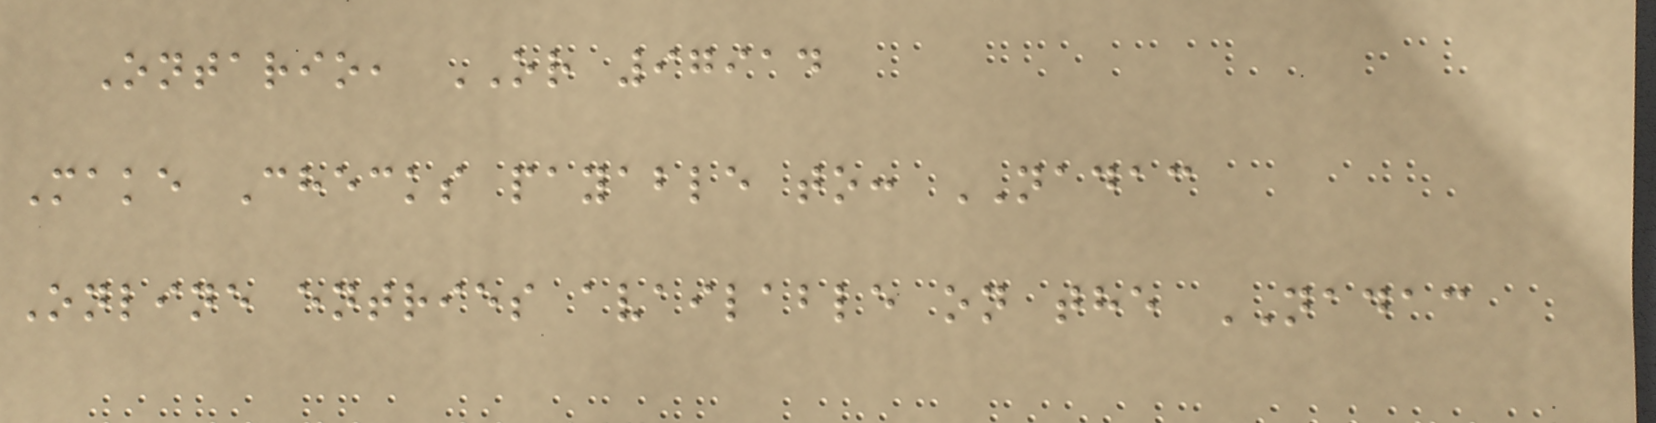Ontario, OR 97914
Make Checks payable to: NADAC
Online entries available on the NADAC
